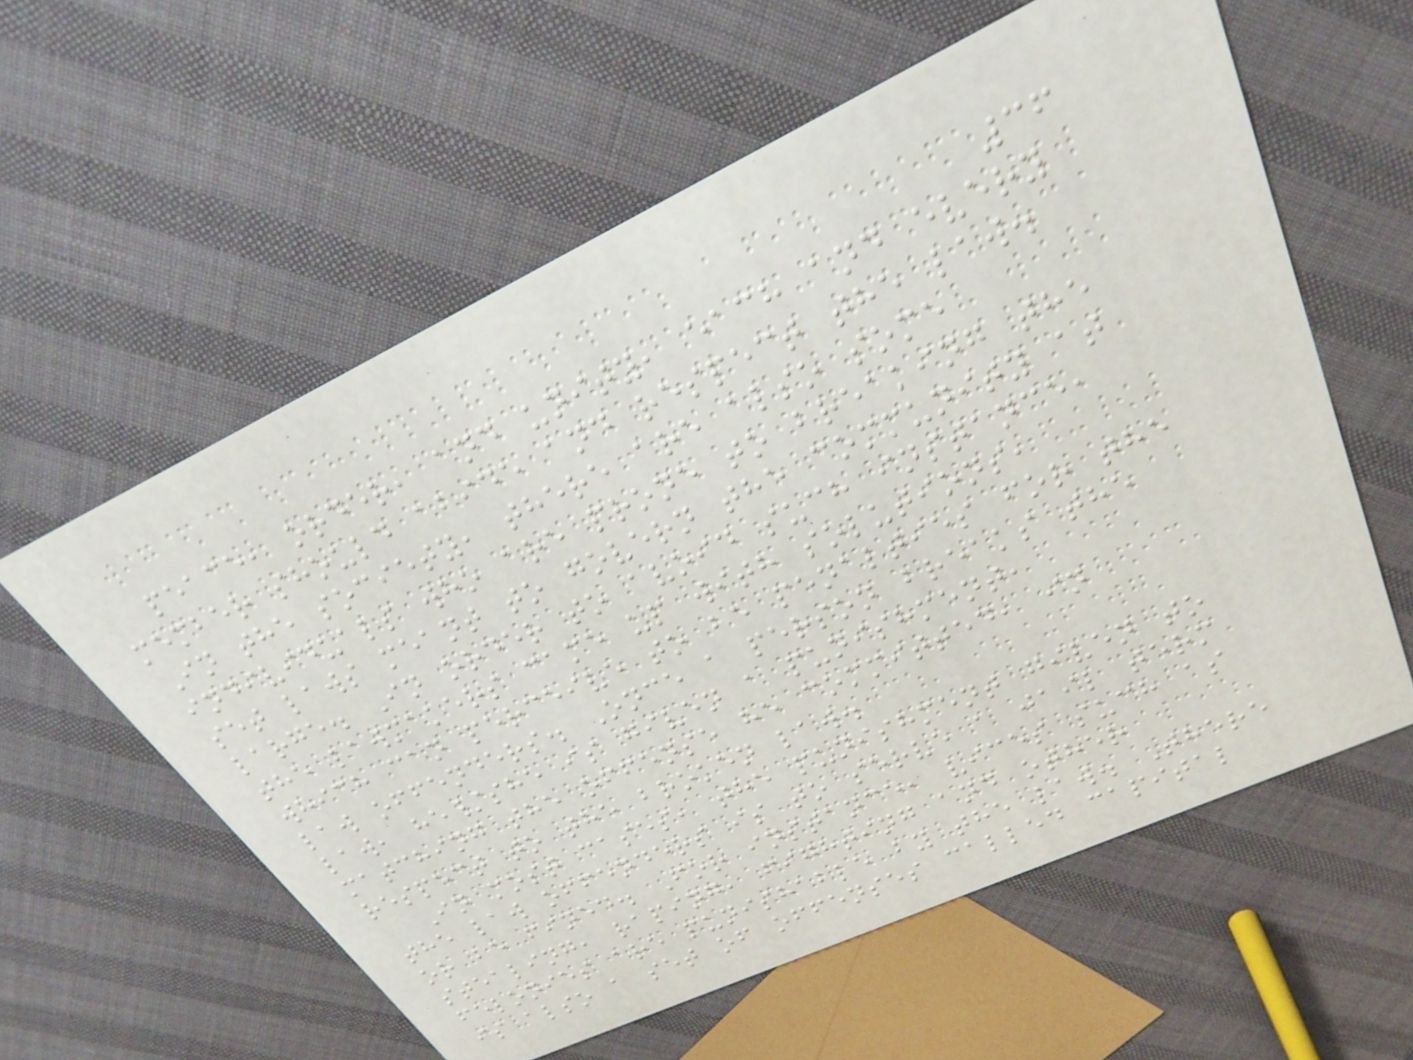36
peace, order, and unity, each and every
member should abide and respect the law.
In the society, there are also some
individuals who are prone to breaking the
set laws meant to govern the community at
large. In order to avoid such instance,
the lawmakers came up with solutions,
which can perceive to be penalties for the
law offenders. Once a person breaks the
law, he/she is given a punishment,
matching the offense he committed, in
respect to the broken law.
In most cases, the punishment given to
the law offenders is to serve a jail term
or be fined. For instance, vices such as
stealing, raping, fighting and other
felonies are punishable by the law. There
is also a set of offenses called capital
